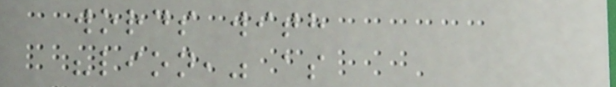words with
"lion," as
